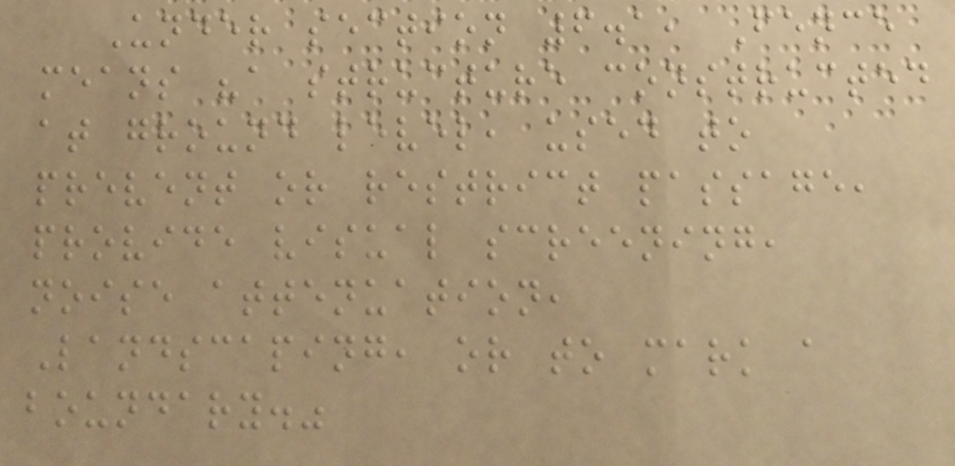Under section 6.1, Fence
means "a structure constructed
at ground level, used to
prevent or restrict passage,
provide visual screening,
noise attenuation,
Landscaping, or to mark a
boundary."
